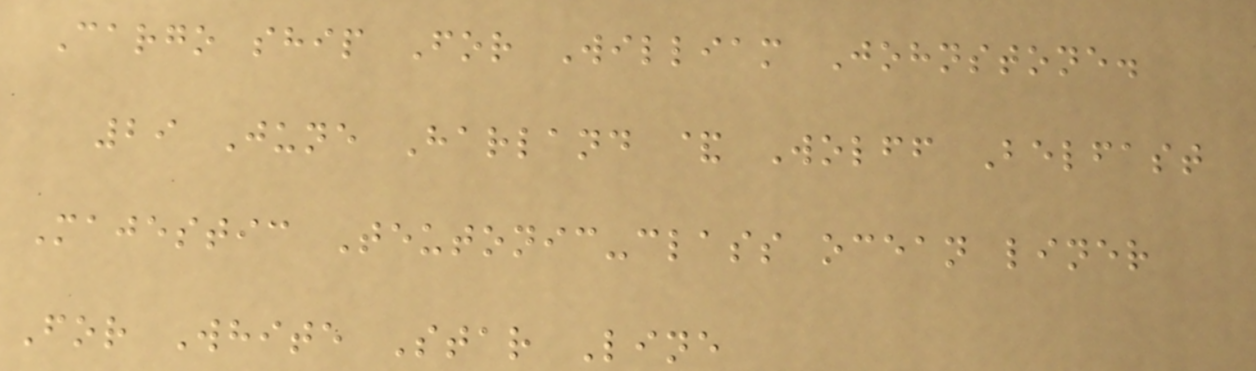Cargo ship For William Johnstone.
29 June Harland & Wolff Belfast
Majestic Teutonic-class ocean liner
For White Star Line
